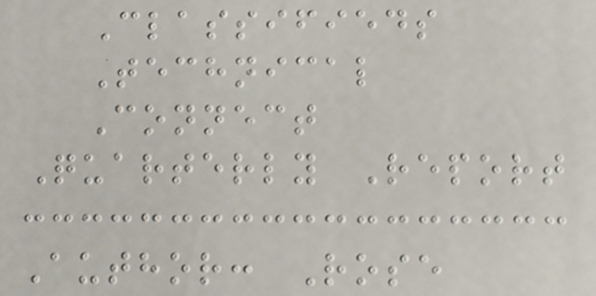Classifieds
Technical
Connect
Quarterly Report
Author: Rose
